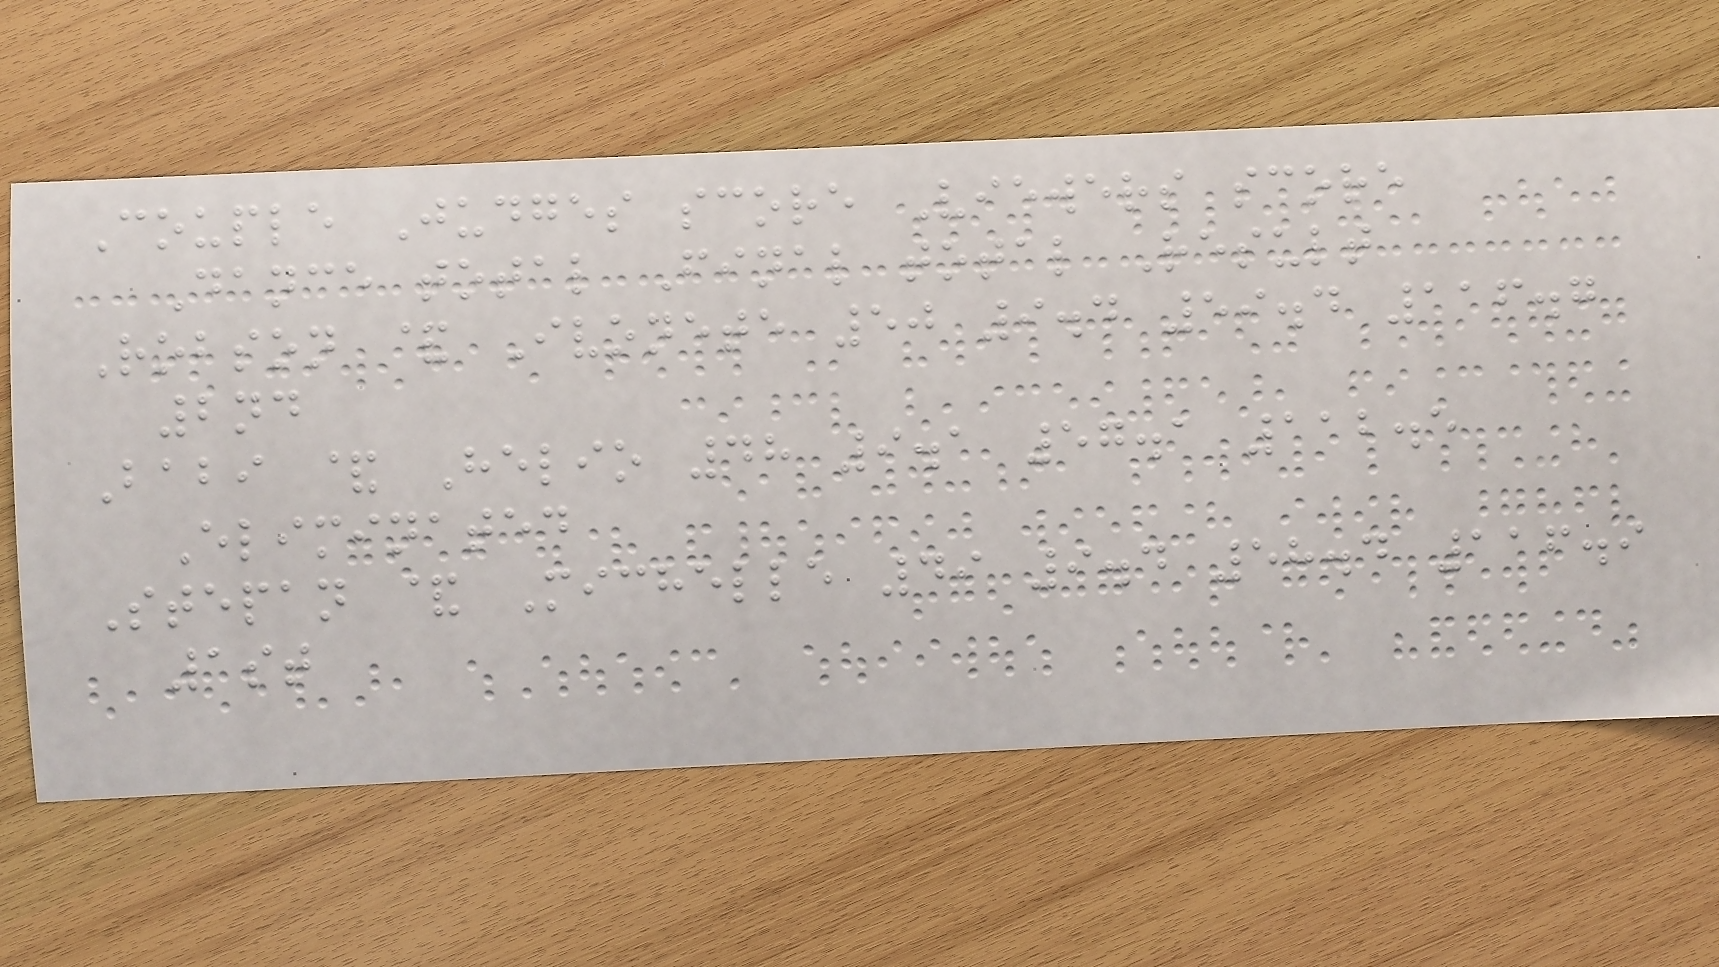Couple Judges score Viewers score
Dance total Final total Result
Robson & Ivonete 50 9.4 59.4 116.7
2nd
Babi & Helio 48 9.1 57.1 112.5
Eliminated
Stepan & Michelle 49 9.4 58.4 116.9
1st
